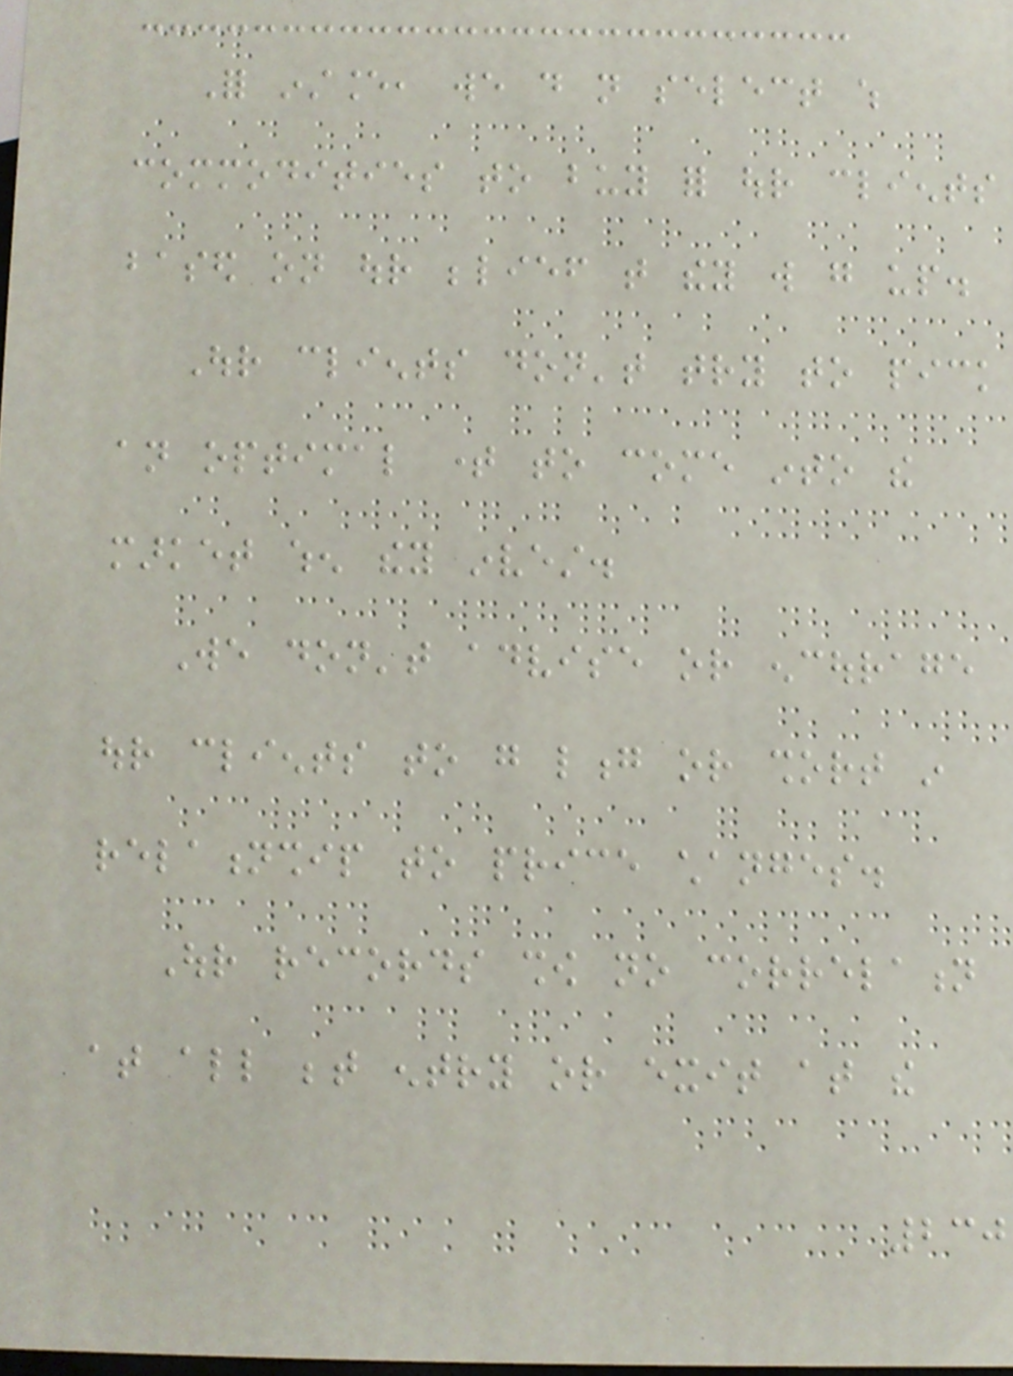For instance, we do not select which
commodities to buy for our clients
based on our belief that they will go up.
Our clients don't try to pick
an optimal time to come into the
market when they invest.
We don't advise or encourage
our clients to go long or short in
relationship to price changes.
Our records show no correlation
at all between entry or exit at the
230
